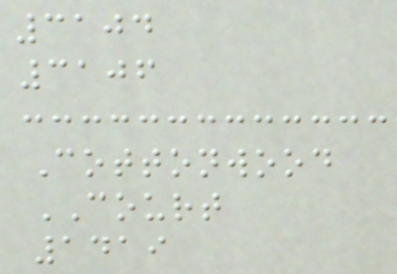3104
3106
Cottonwood
COURT
1419
